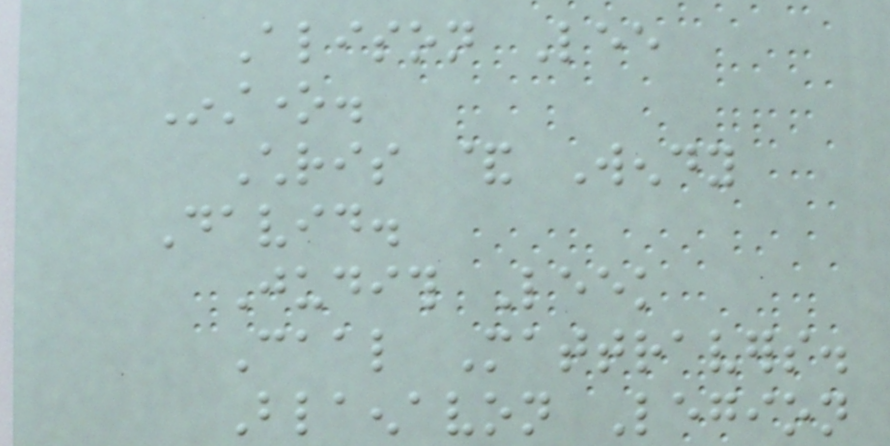Alison Lee
Instone.
Chris & Wendy
David.
Judith Leek
Caal Mattravers.
Blaenavon Legion
